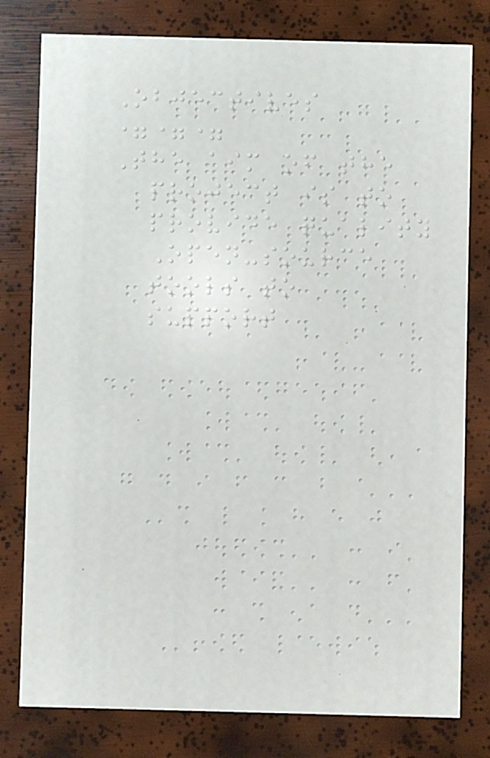Objectives
===
The aim of the
project is to
provide quality
Open-source
tools to
support
